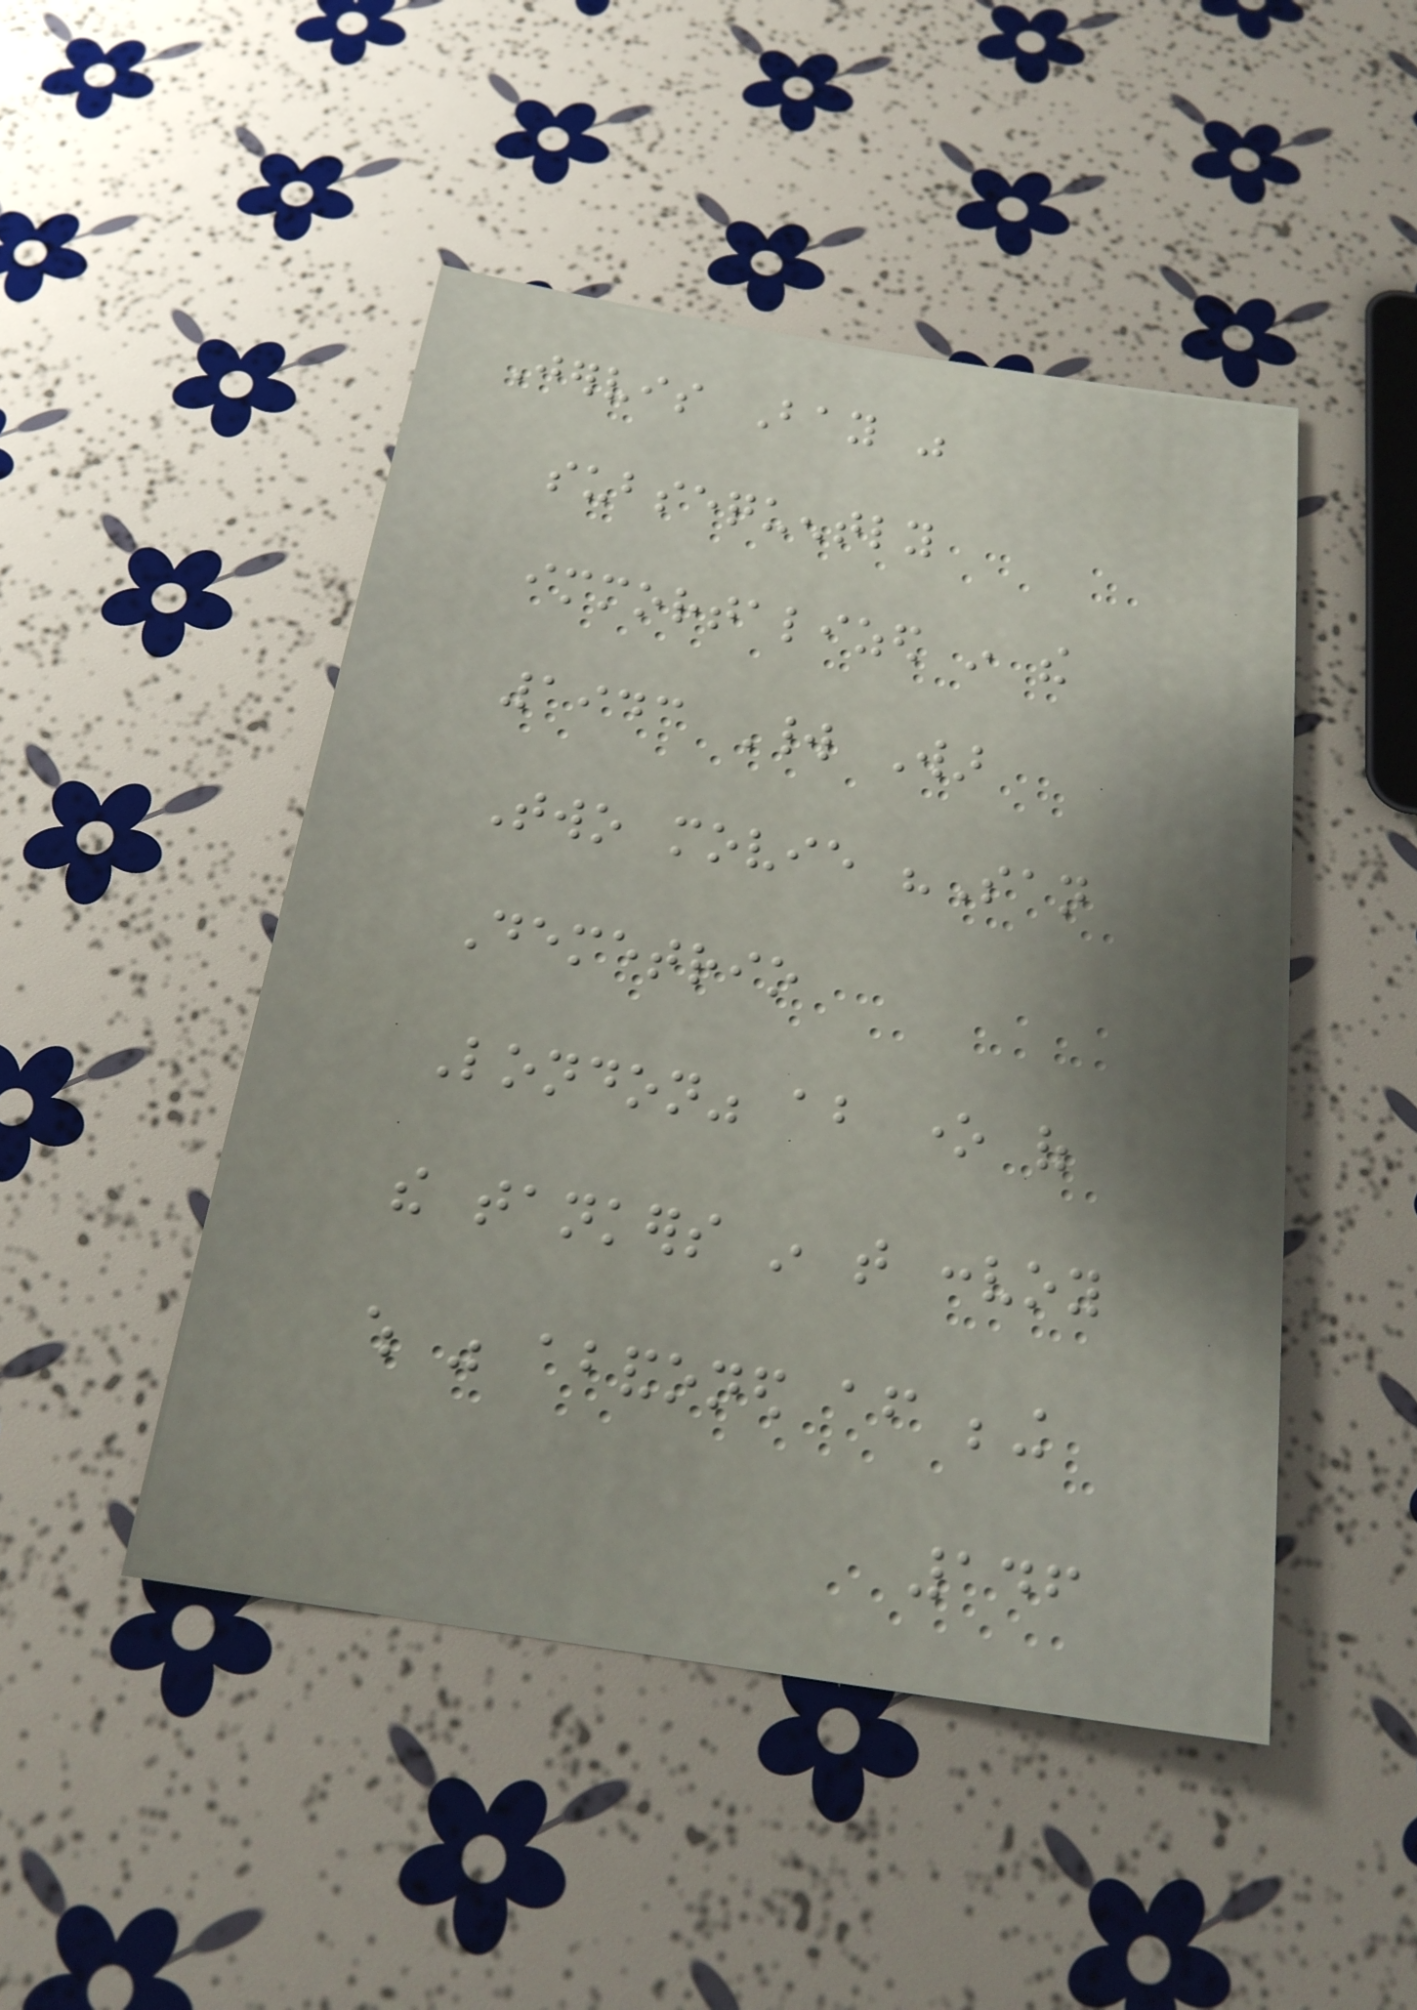Jervis Bay was
subsequently
immortalized in the
1943 World War
Two movie "San
Demetrio
London" about one of
the tankers in that convoy
which was abandoned after being
146
